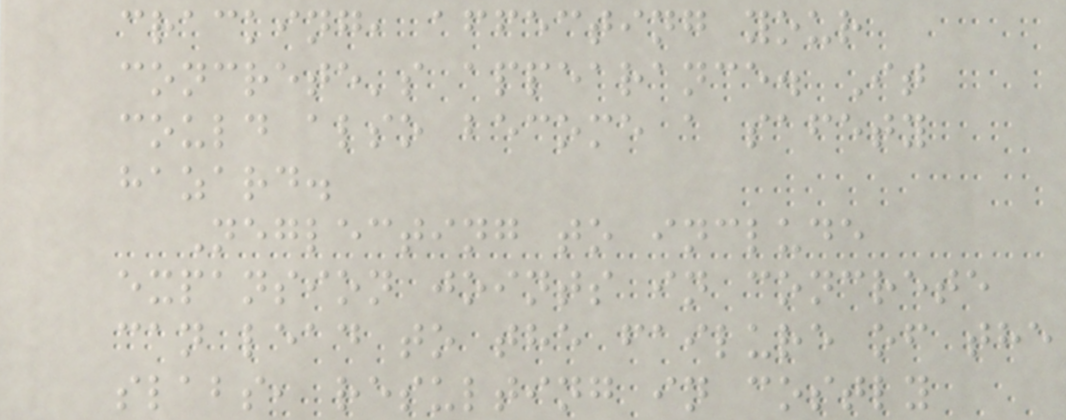cracking, affecting your
concrete's appearance. It
could also become a safety
hazard.
Neglecting to include
expansion joints in concrete
can lead to the failure of the
slabs, resulting in costly
